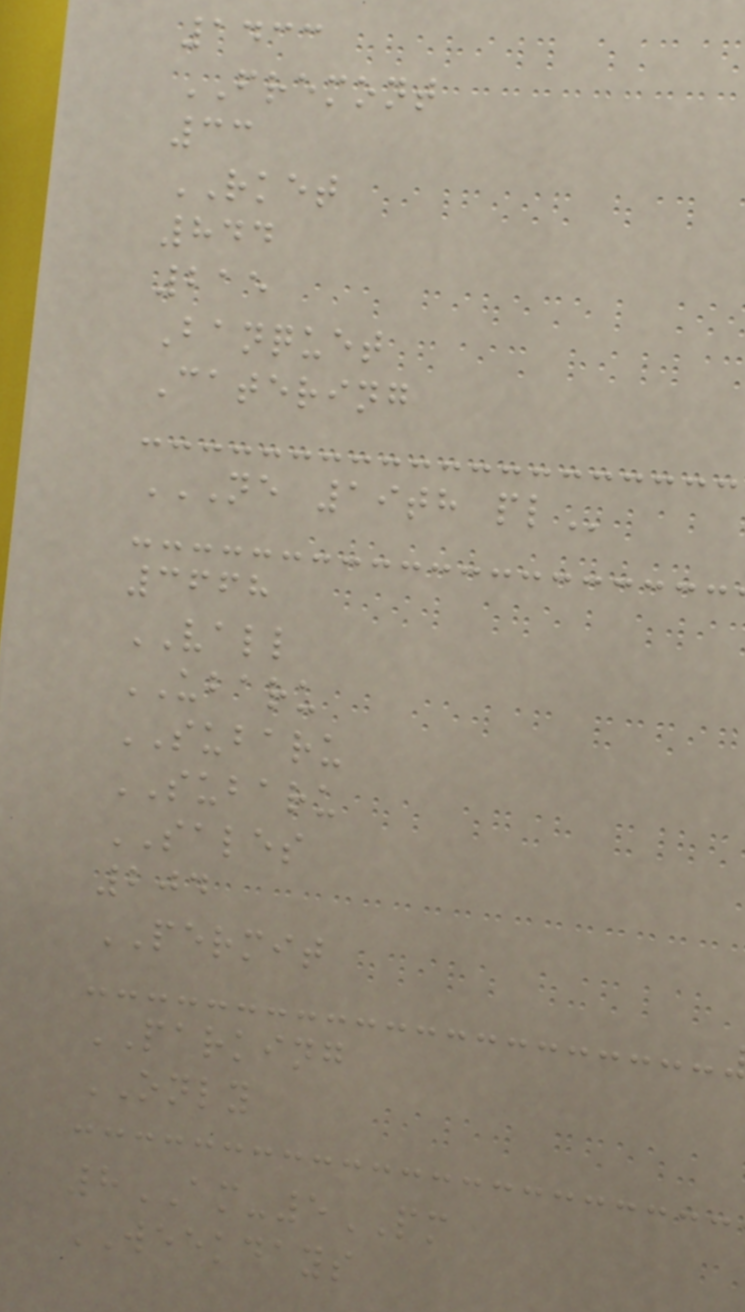1433
FREMONT
33
RKET
844
215
Banquet
Catering
NE 19TH PL
3668
VALL
UBARU
SUBARU
SUBARU
SALES
204
PERMIT
PARKING
ONLY
8AM-5PM
WEEKDAYS
